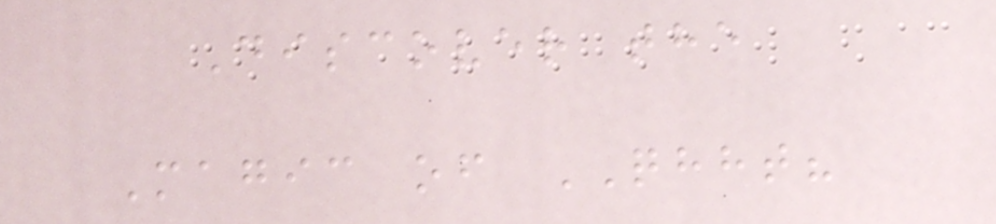Discover the
Magic of QHHT?
